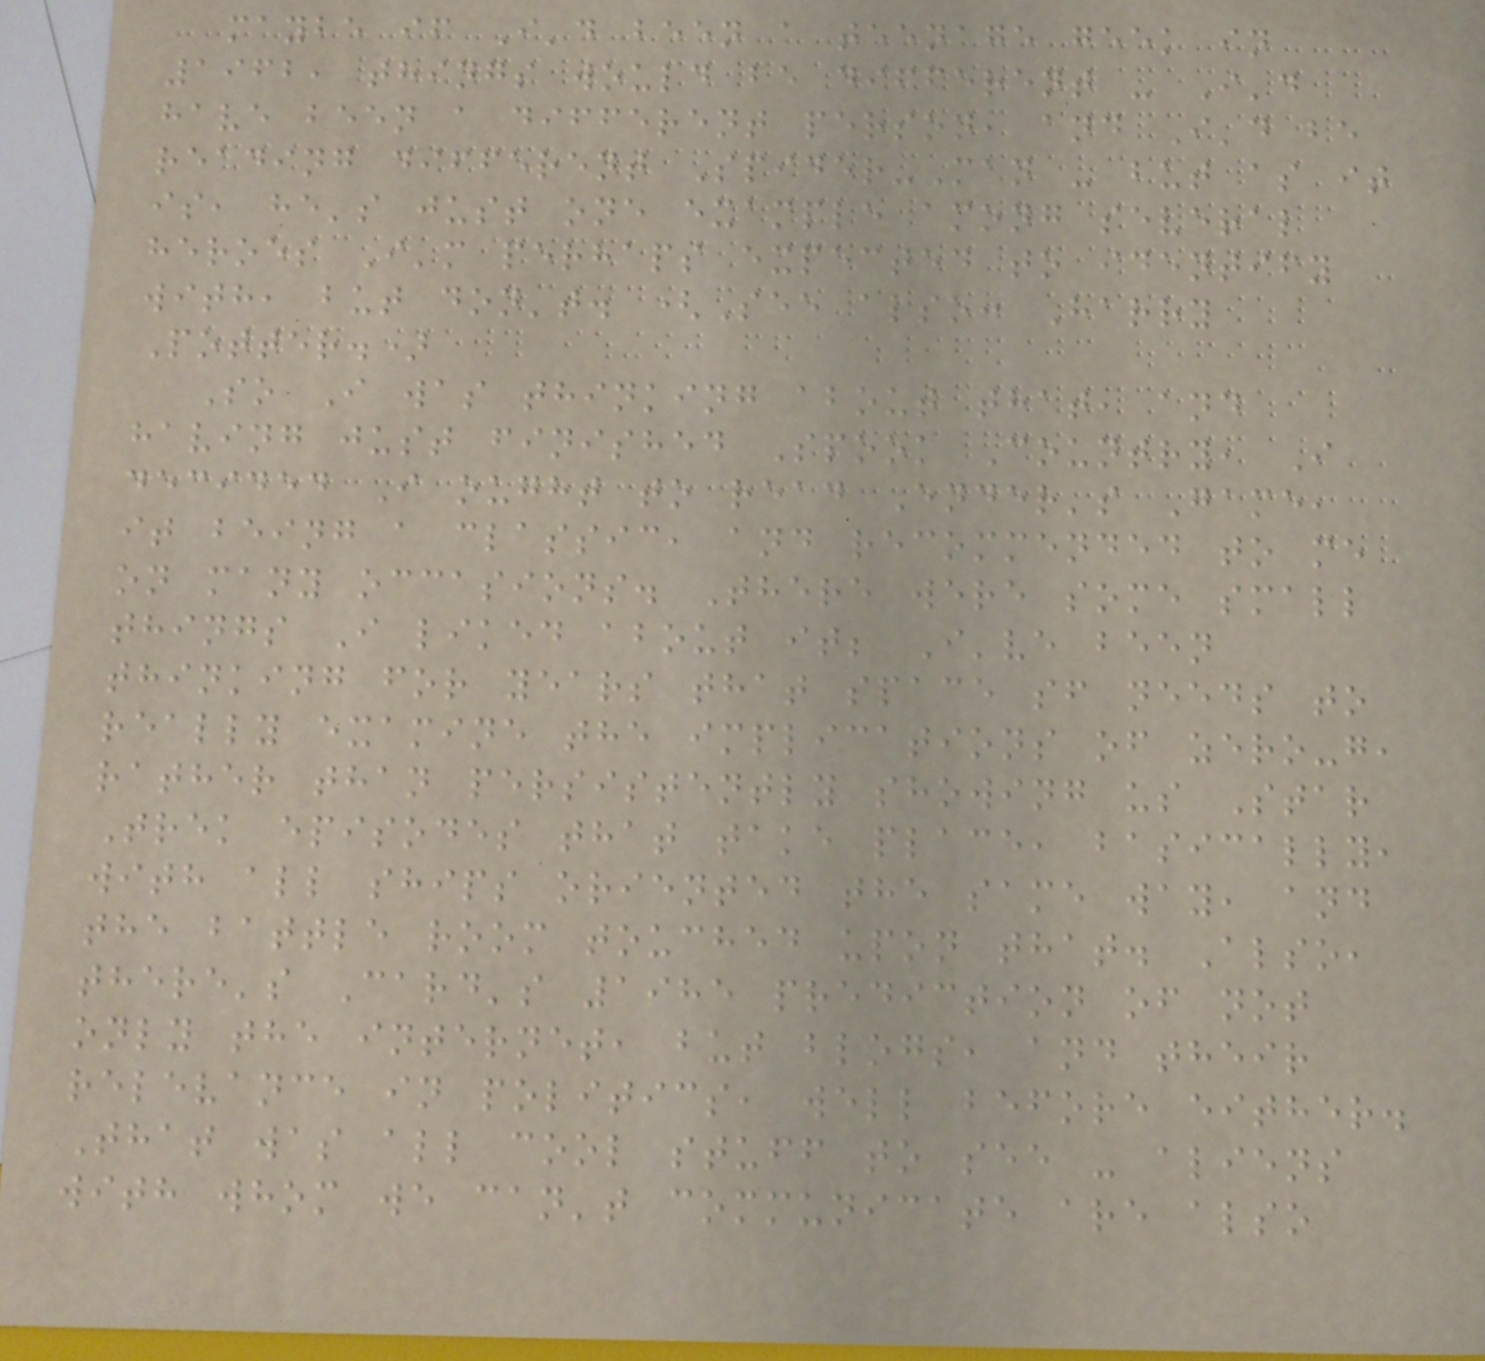maybe if I'd been a teenage geek in
1962, things would be different - I'd
have been a different person, and I'd be
reading different Spider-Man - but as it
is, he's just one example among several
heroes I'm perhaps expected to identify
with, but don't. (See also: Harry
Potter.)
So I was thinking about that, and
having just finished Spook Country, I
decided I ought to read Ender's Game,
it being a classic, and recommended to me
on many occasions. There were some small
things I liked about it; I've been
thinking for years that space sf needs to
really examine the implications of zero-g,
rather than persistently showing us Star
Trek episodes that take place, basically,
with all ships oriented the same way, and
the battle room touched upon that. Also,
there's Card's 1985 prediction of not
only the internet, but blogs, and their
relevance in politics, well before either.
That was all cool stuff to see - aliens
with whom we can't communicate are also
